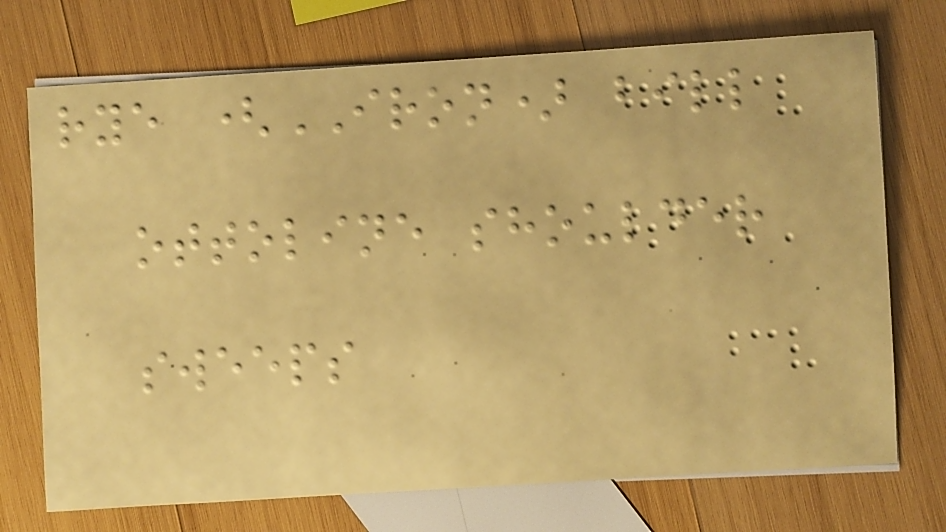rye (IRON) bill
ottoline shoulder
sweeps
